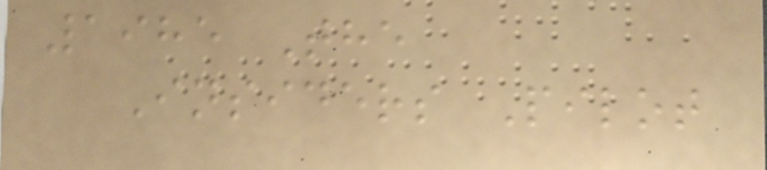1985 The
Insiders Pilot
